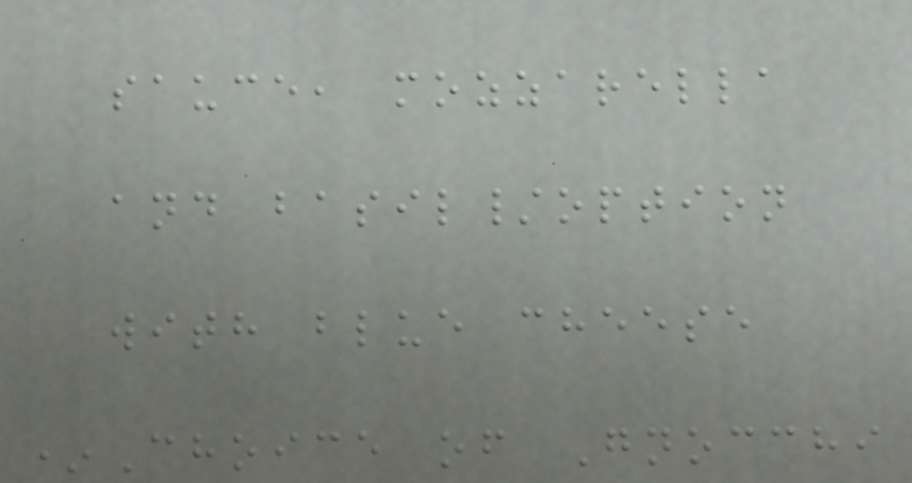sauce, mozzarella
and basil/option
with blue cheese
*Choice of Gnocchi
